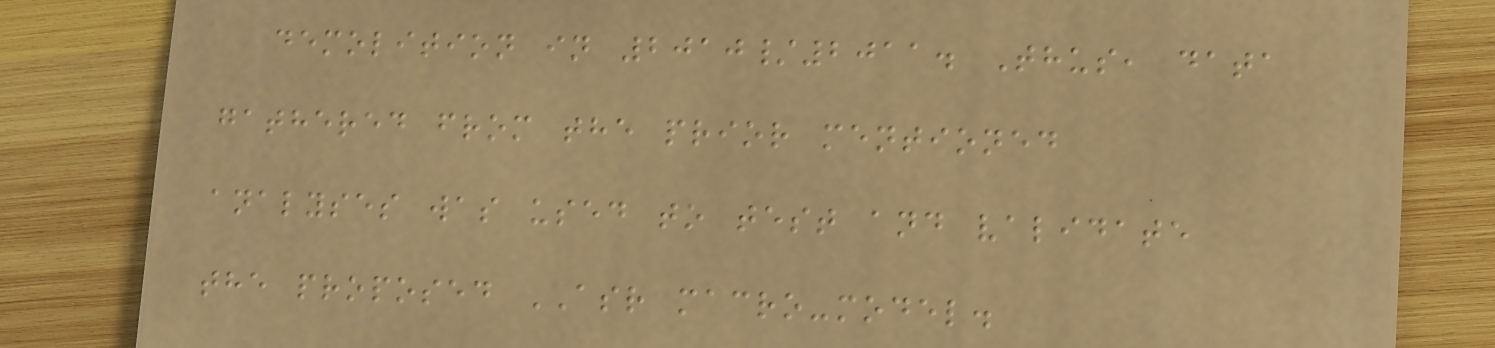demolition in 2010/2011. Thus, data
gathered from the prior mentioned
analyses was used to test and validate
the proposed ASR macro-model.
